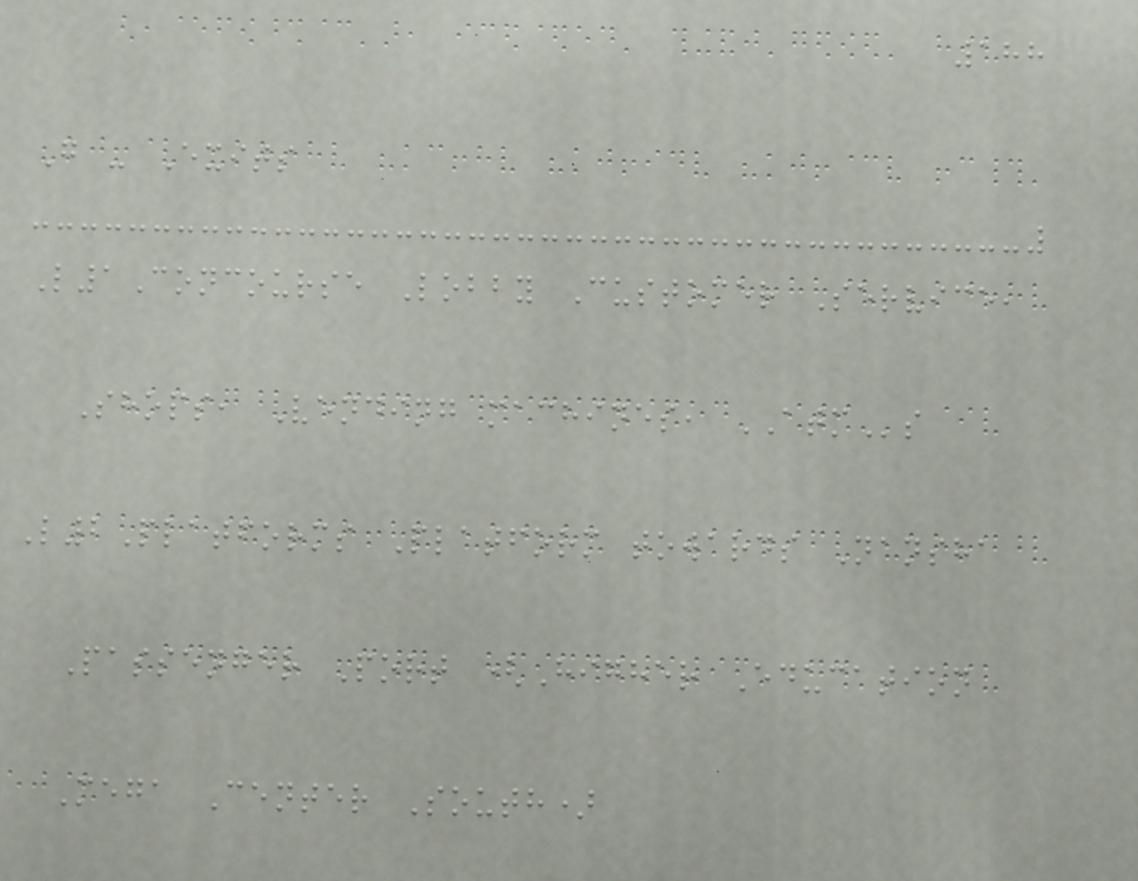188
G - Exits
L1Concourse Lobby Customer Service,
Shops, Vending machines, ATMs
L2Platforms Platform towards Nansha
Passenger Port (Higher Education
Mega Center South)
